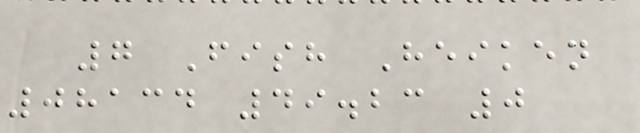7 Fish Heiken
08134 49.23 0
